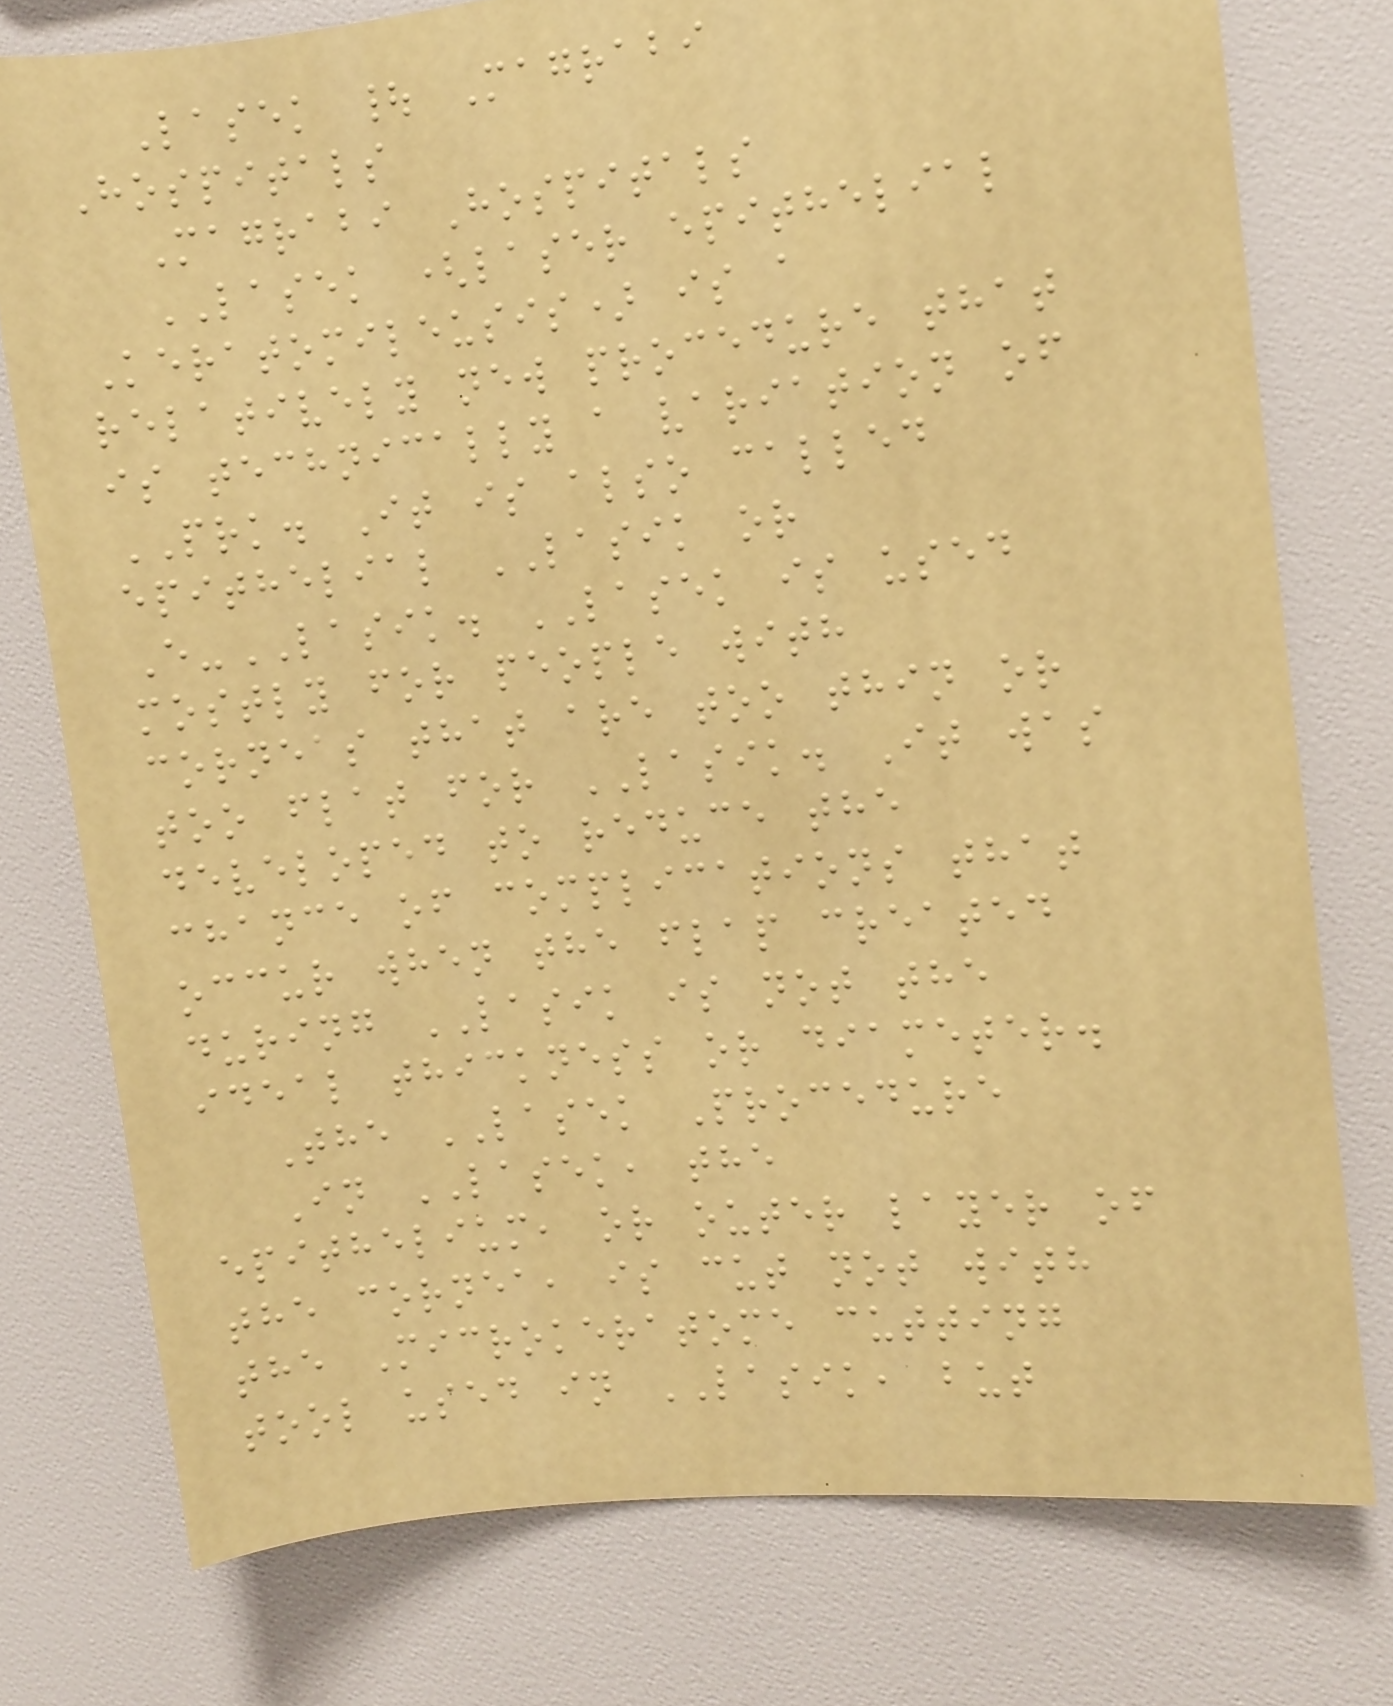Lasek | Magrabi
Hospitals
Magrabi Hospitals
LASEK (laser epithelial
Keratomileusis) is a
relatively new procedure that
is technically a variation of
PRK. It is also called
epithelial LASIK or
E-LASIK. LASEK is used
mostly for people with
corneas that are too thin or
too flat for LASIK. It was
developed to reduce the
chance of complications that
occur when the flap created
during LASIK is not the
ideal thickness or diameter.
The LASEK Procedure
In LASEK, the
epithelium, or outer layer of
the cornea, is cut not with
the Microkeratome cutting
tool used in LASIK, but
